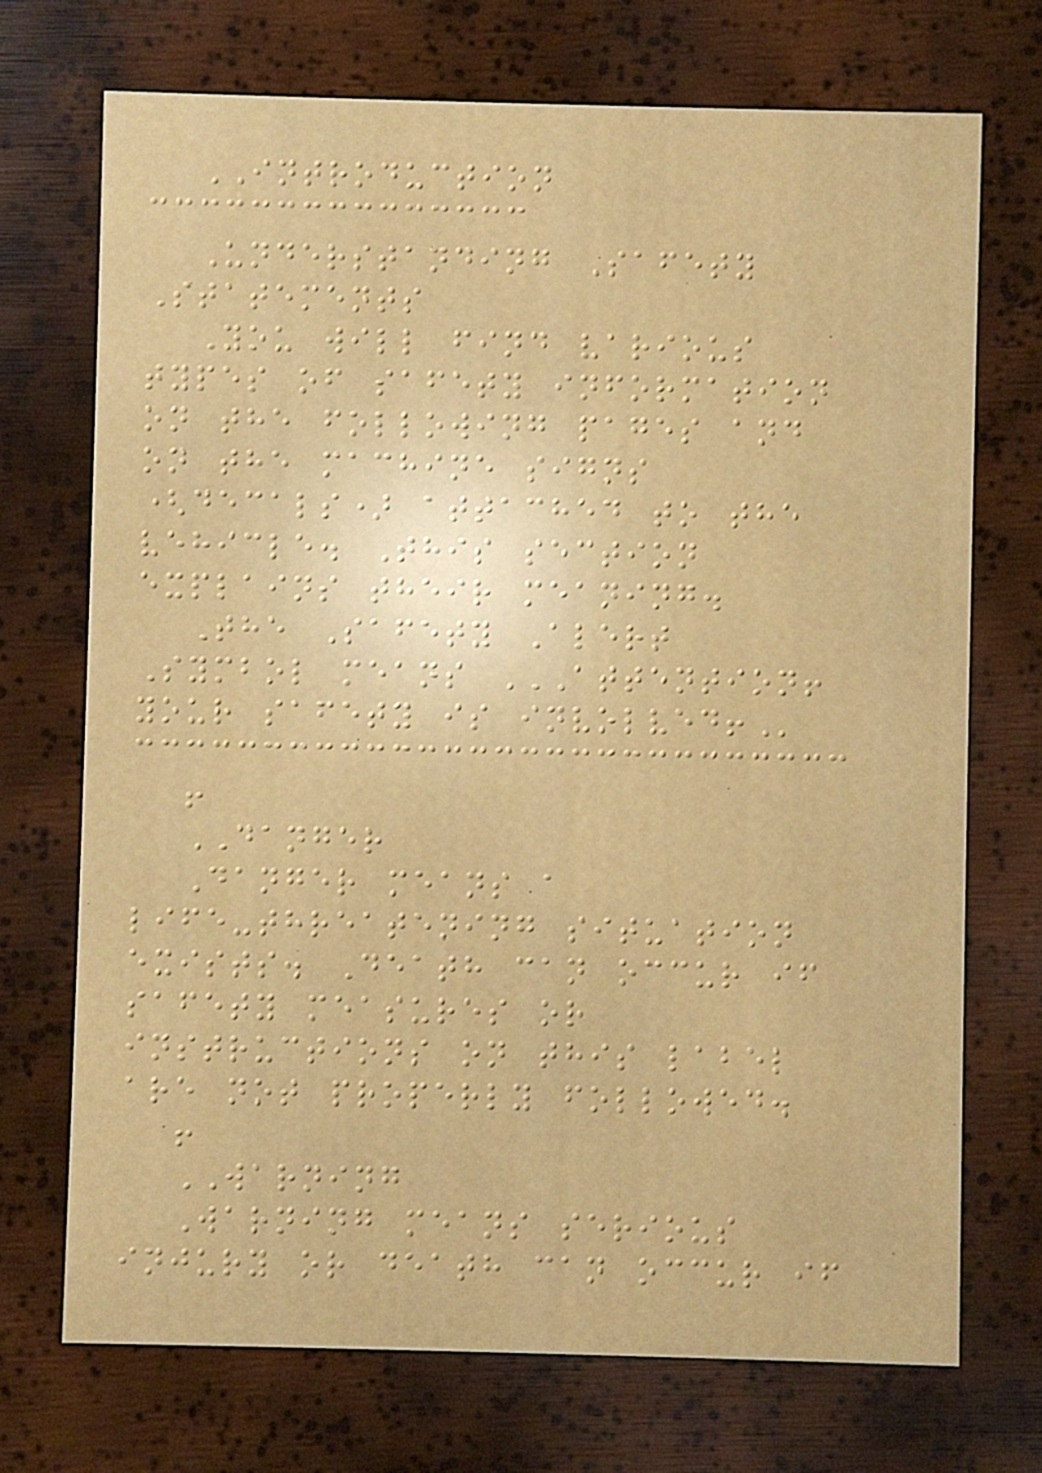INTRODUCTION
Understanding Safety
Statements
You will find various
types of safety information
on the following pages and
on the machine signs
(decals) attached to the
vehicle. This section
explains their meaning.
The Safety Alert
Symbol means ATTENTION!
YOUR SAFETY IS INVOLVED!
!
DANGER
Danger means a
life-threatening situation
exists. Death can occur if
safety measures or
instructions on this label
are not properly followed.
!
WARNING
Warning means serious
injury or death can occur if
